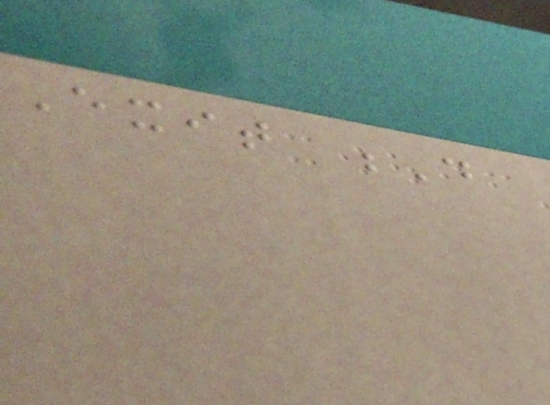Exit D
